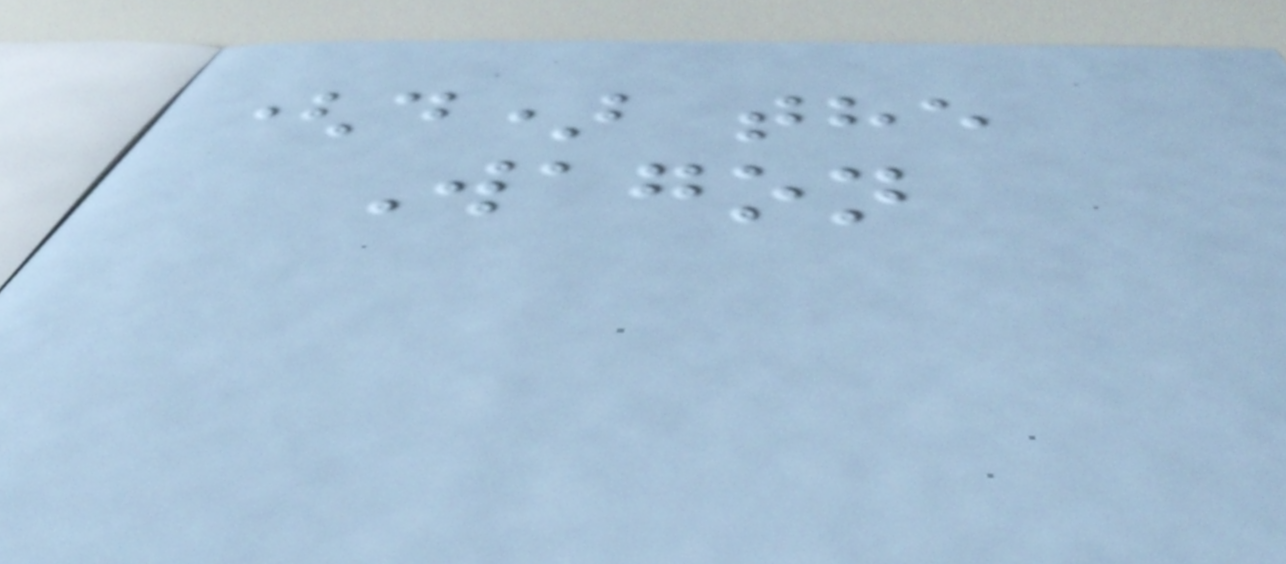(d) the
Wagon
